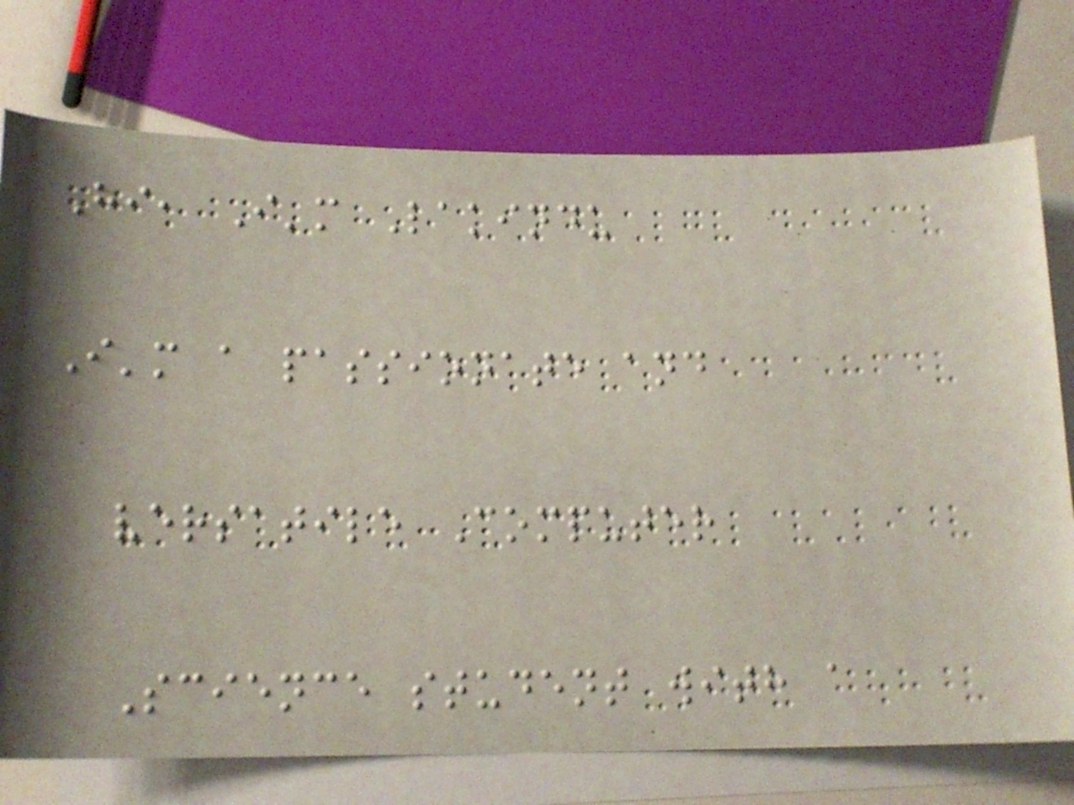Hi, I'm Lakindu
I'm a passionate and
versatile Computer
Science student with a
